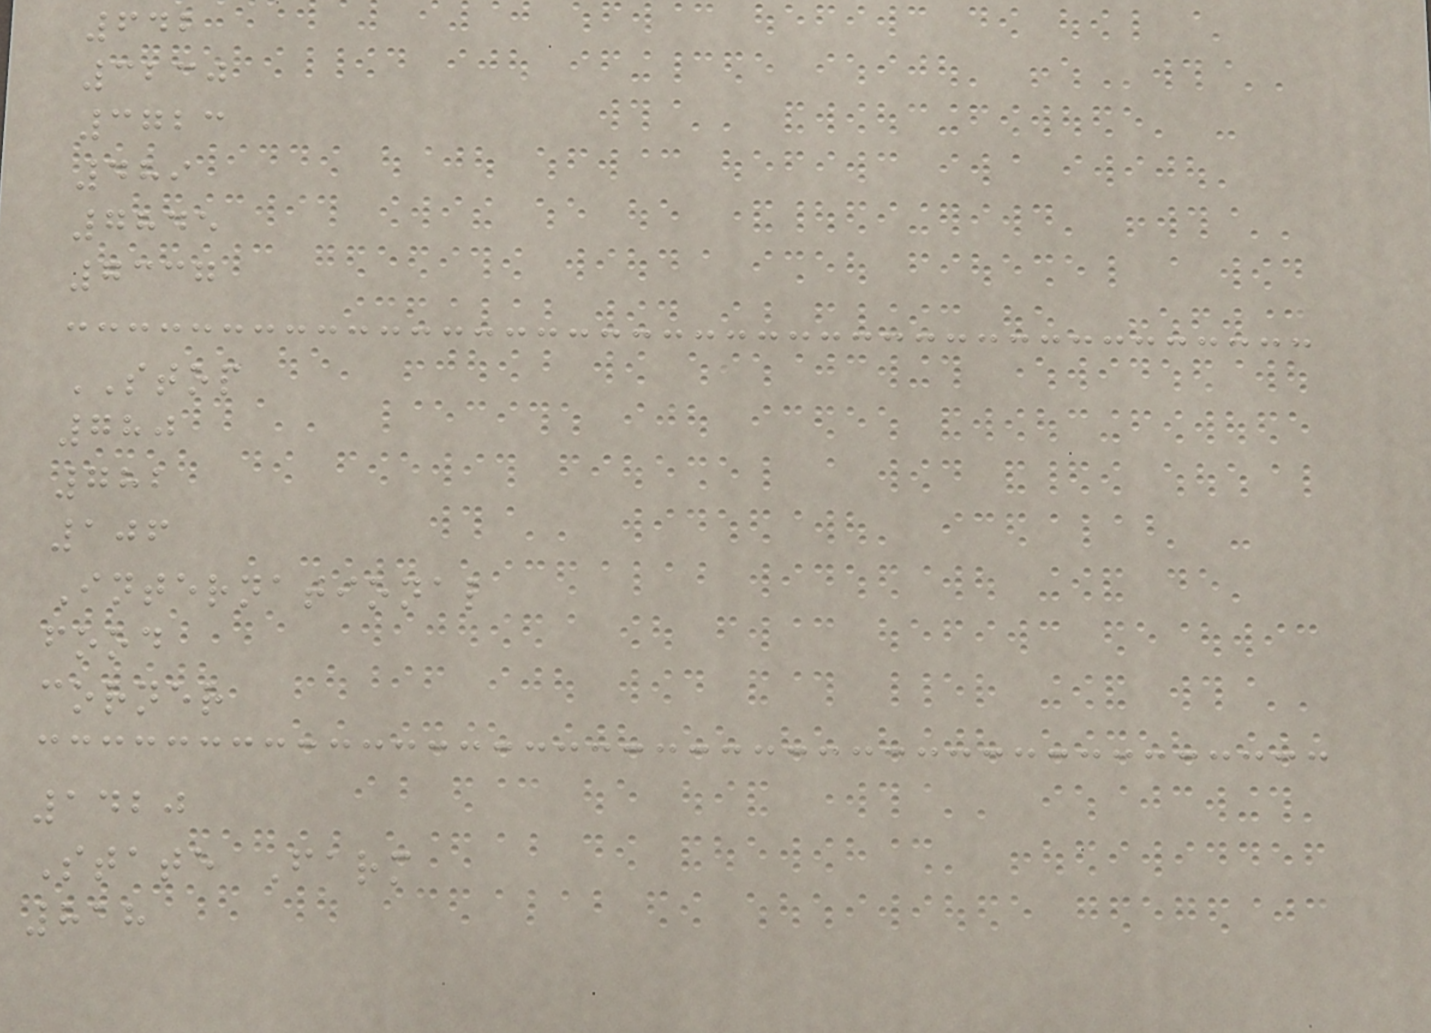642
3230
3723
489
7845
7337
STOP
780
782
106
International
food
corner
1420
State Farm
818
